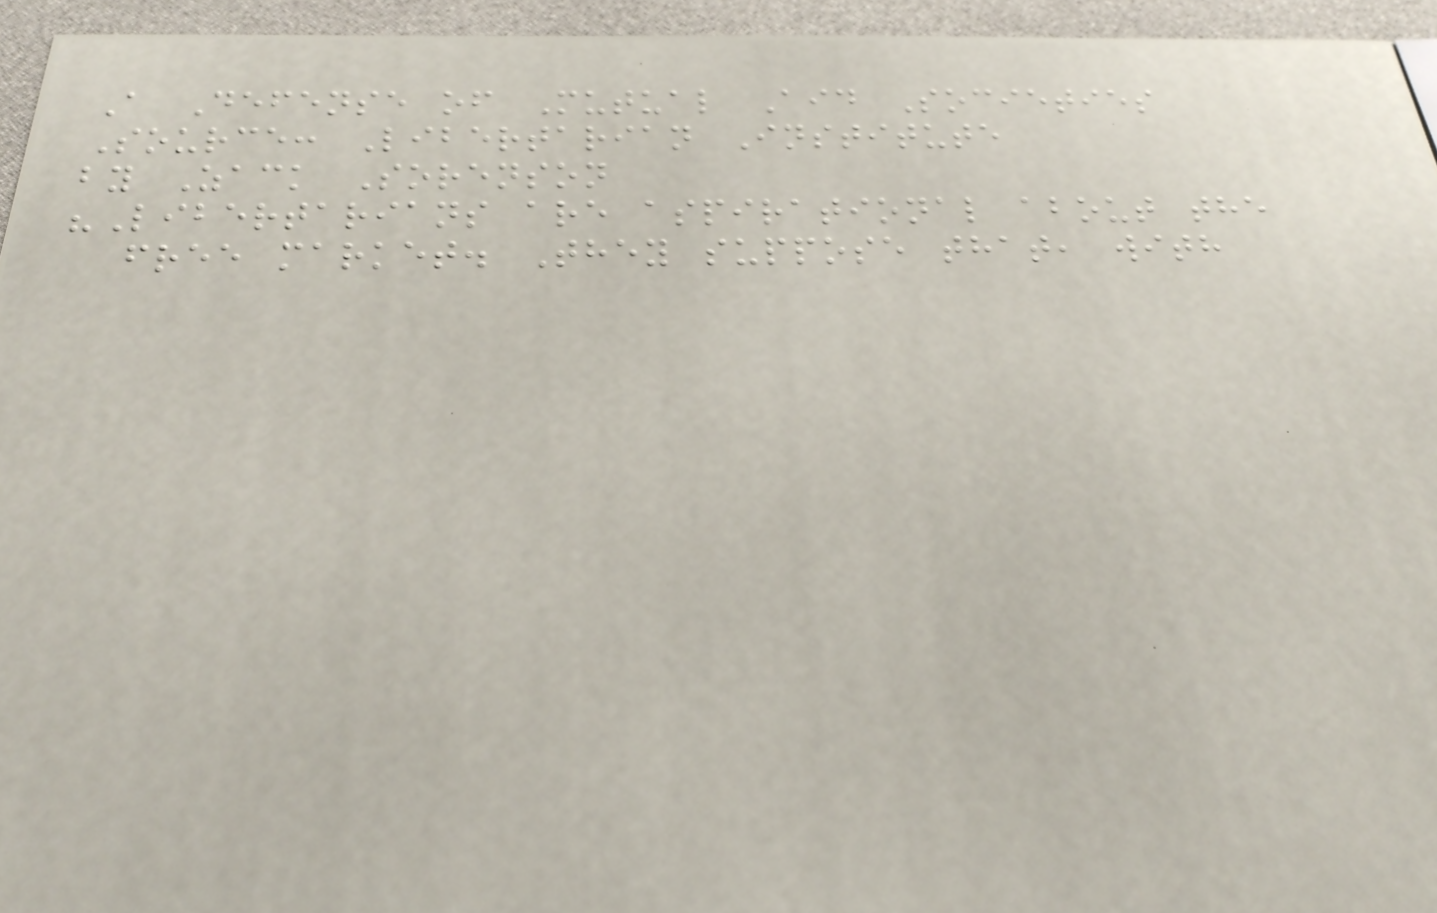A Defense of Mutual Aid Societies
Source: Libertarian Institute
by Zack Sorenson
"Libertarians are aspirational about the
free market. They suppose that, with
